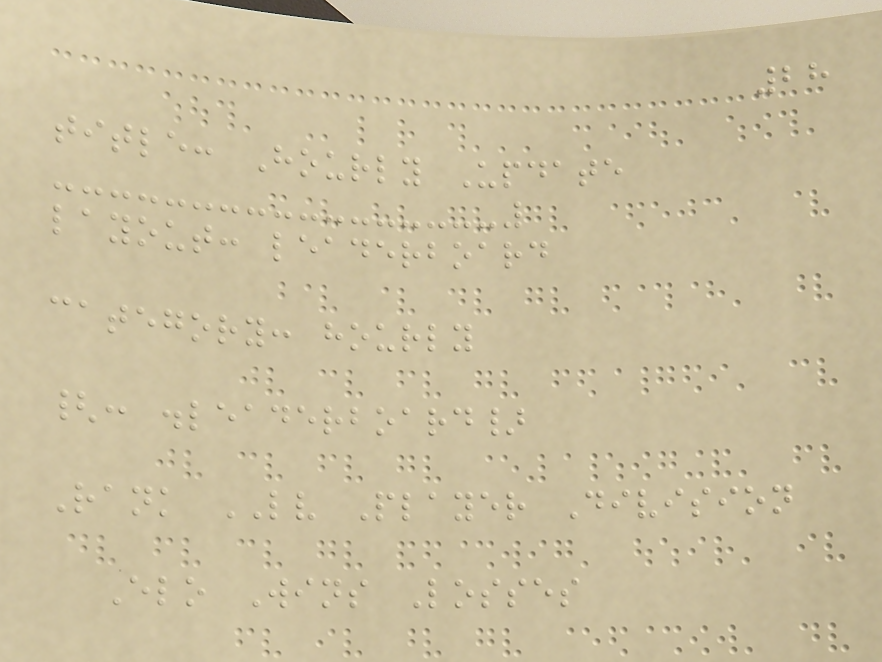28
title: Hourly Update
layout: leaderboard
category: hourly
{: .leaderboard}
Rank LV Player Division
Elo Wins Losses
